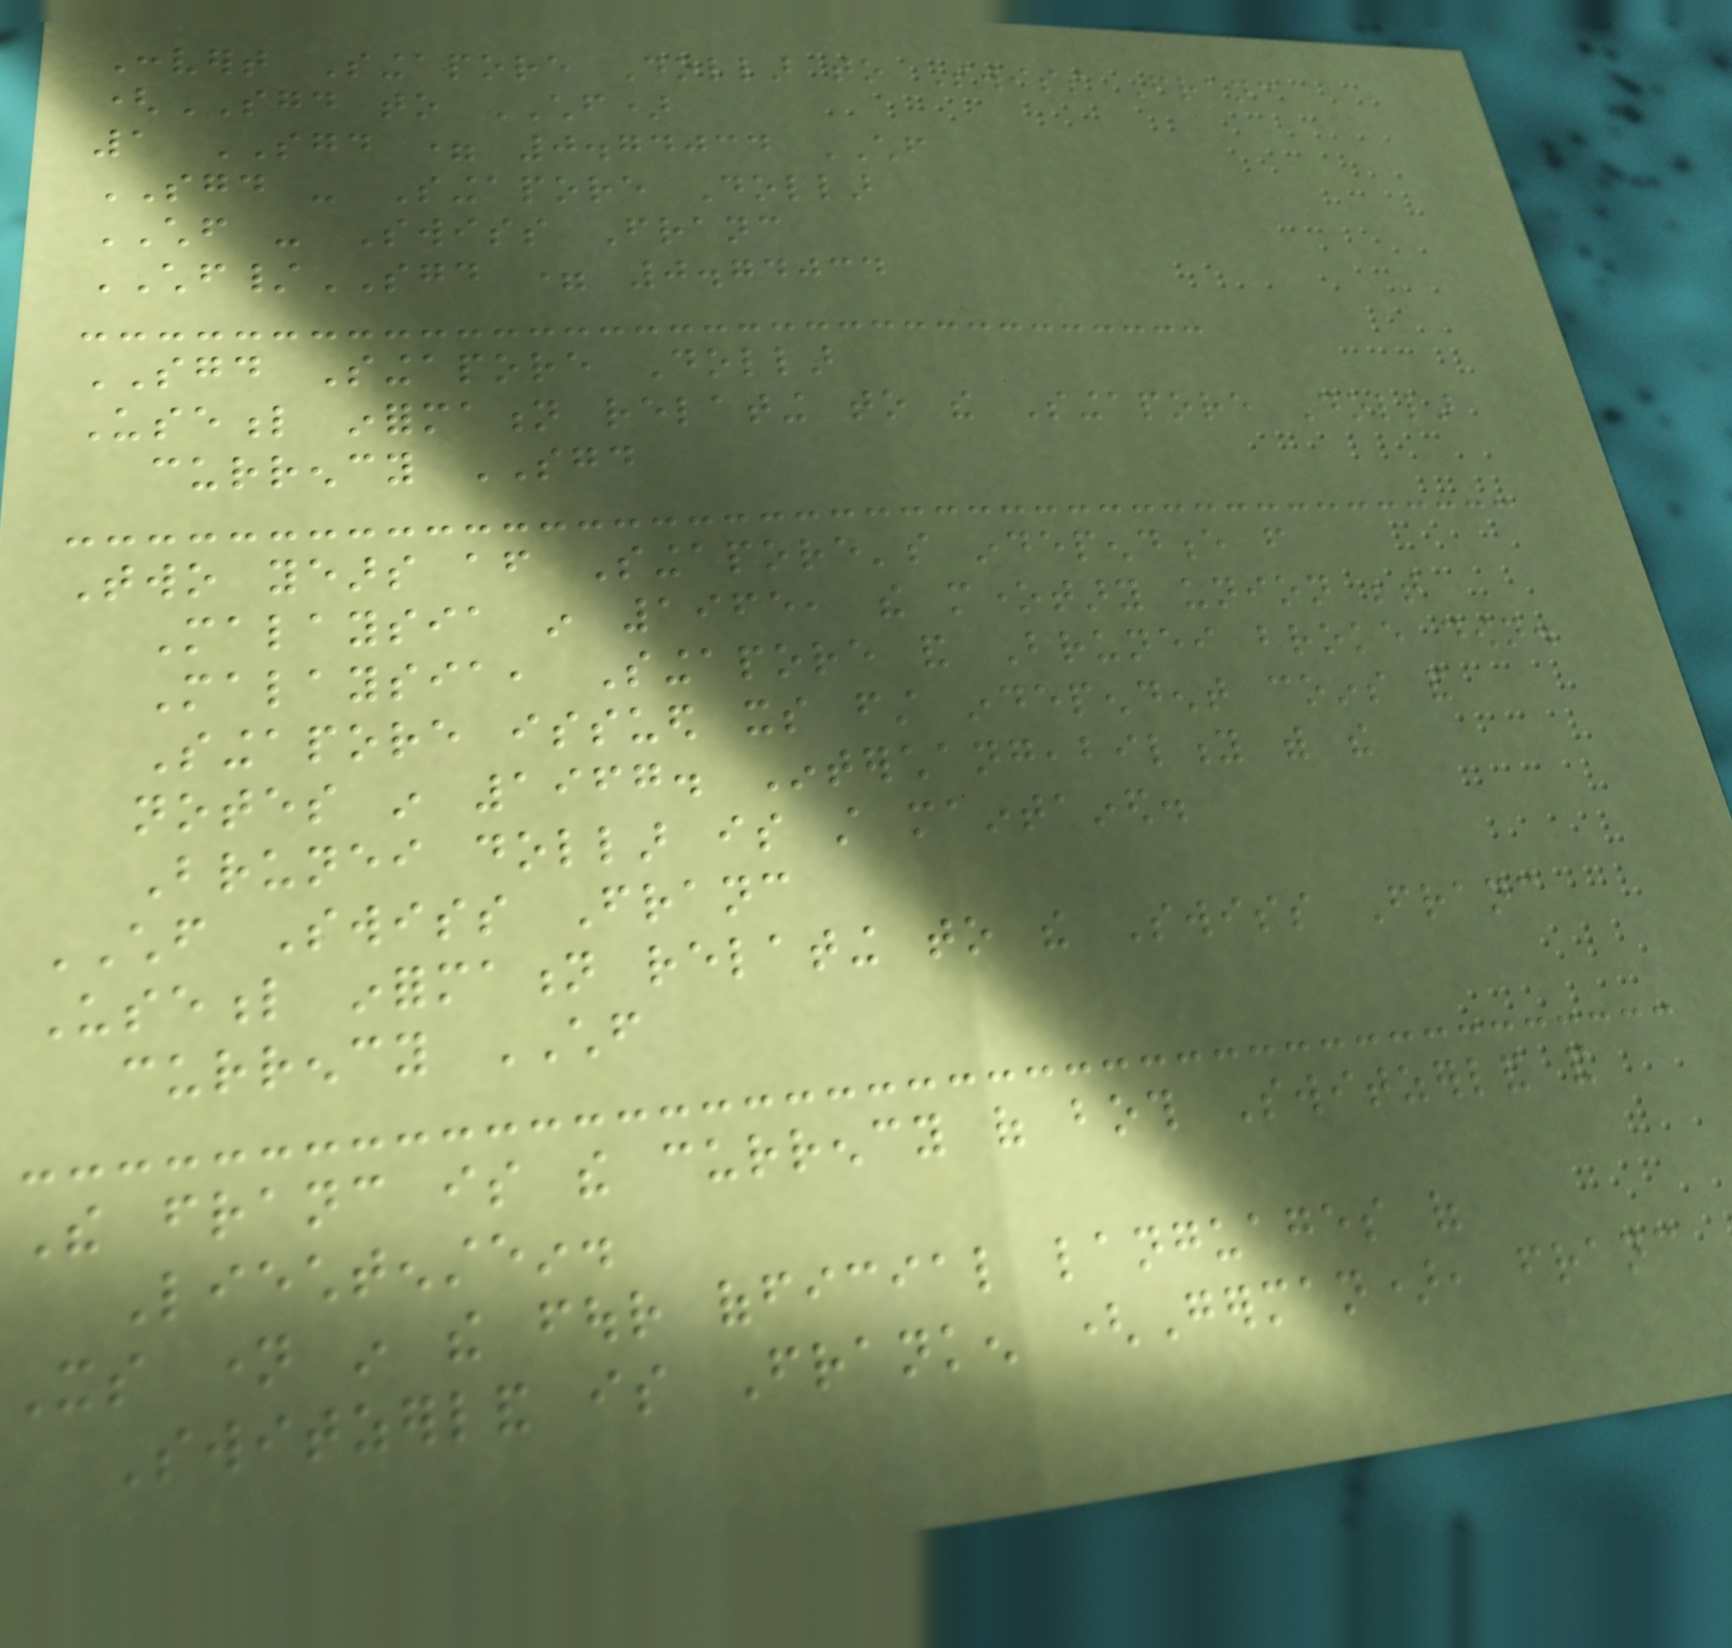Convert Singapore Dollar to Swiss Franc
(SGD to CHF)
1 SGD = 0.74034 CHF
SGD - Singapore Dollar
CHF - Swiss Franc
CHF/SGD = 0.74034
SGD Singapore Dollar
Useful information relating to the Singapore Dollar
currency SGD
Two years after Singapore's independence from
Malaysia in 1965, the monetary union between
Malaysia, Singapore and Brunei broke down.
Singapore issued its first independent coins and
notes in 1967. Interchangeability with the
Brunei dollar is still maintained.
CHF Swiss Franc
Useful information relating to the Swiss Franc
currency CHF
The franc is the currency of both Switzerland and
Liechtenstein.
Its name in the four official languages of
Switzerland is Franken (German), franc
